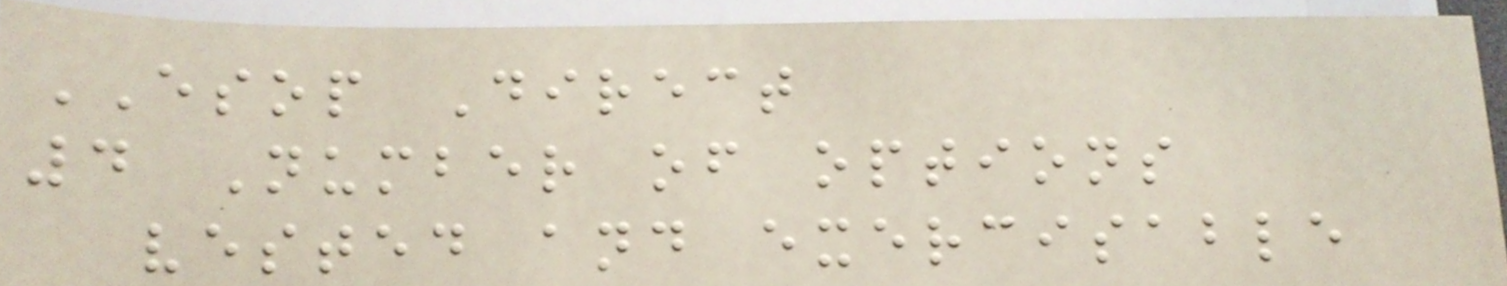ESOP Direct
4 Number of options
vested and exercisable
